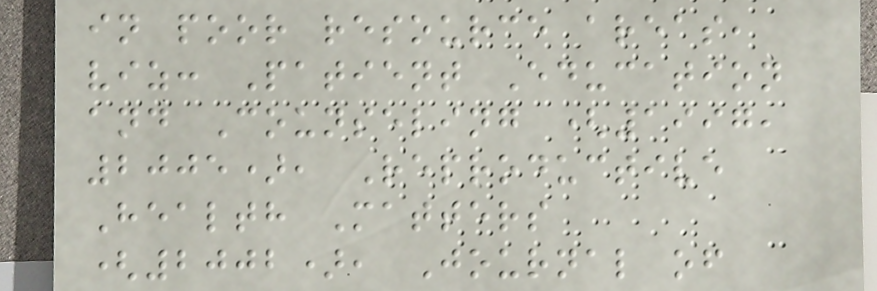in poor resource areas,
viz: Patient Education
and Counseling (1997,
2005), Reproductive
Health Matters
(2002), Journal of
